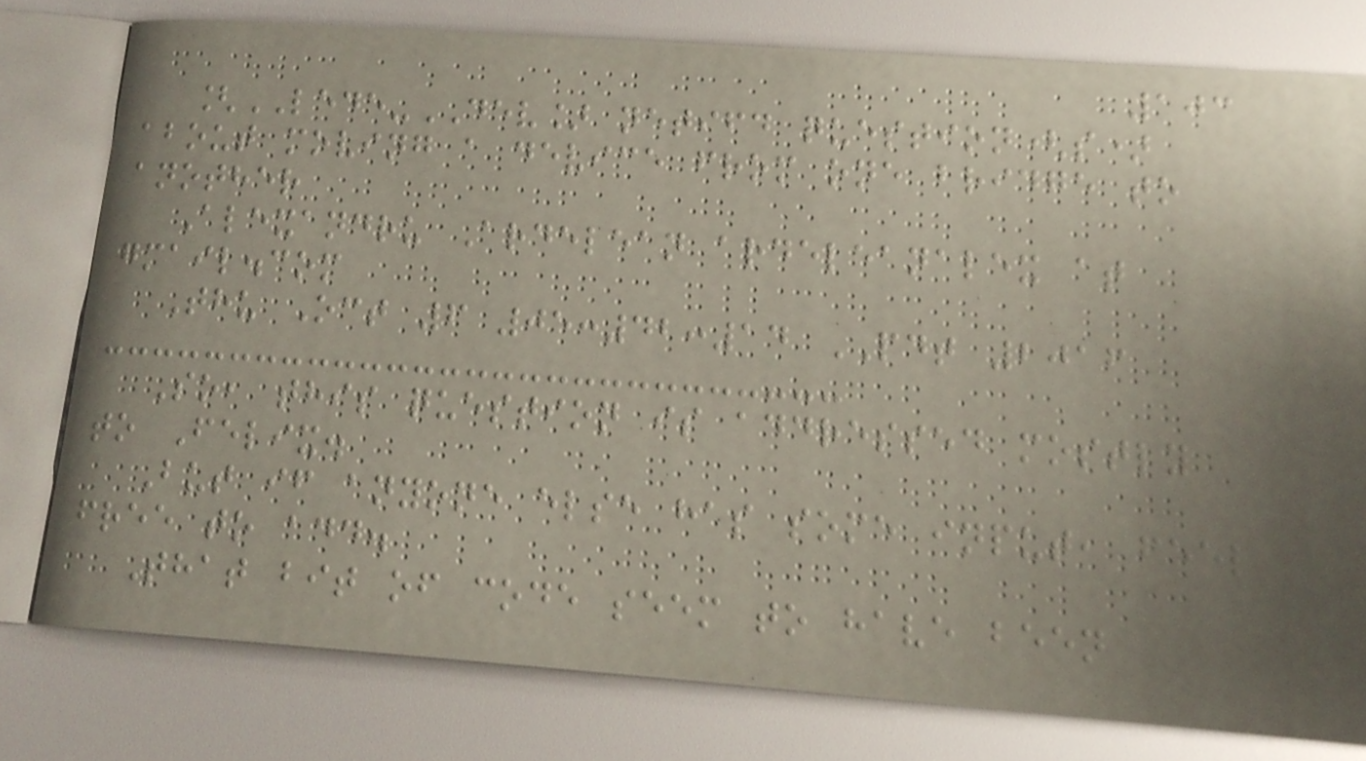103
[LEDE-DEV] netifd question(s)
about moving a device from one bridge to
another
Alexandru Ardelean ardeleanalex at
gmail.com
Thu Oct 6 05:42:14 PDT 2016
So, this question is addressed mostly
to Felix.
But if anyone else has some input, feel
free to add.
That bit of code seem to have been
